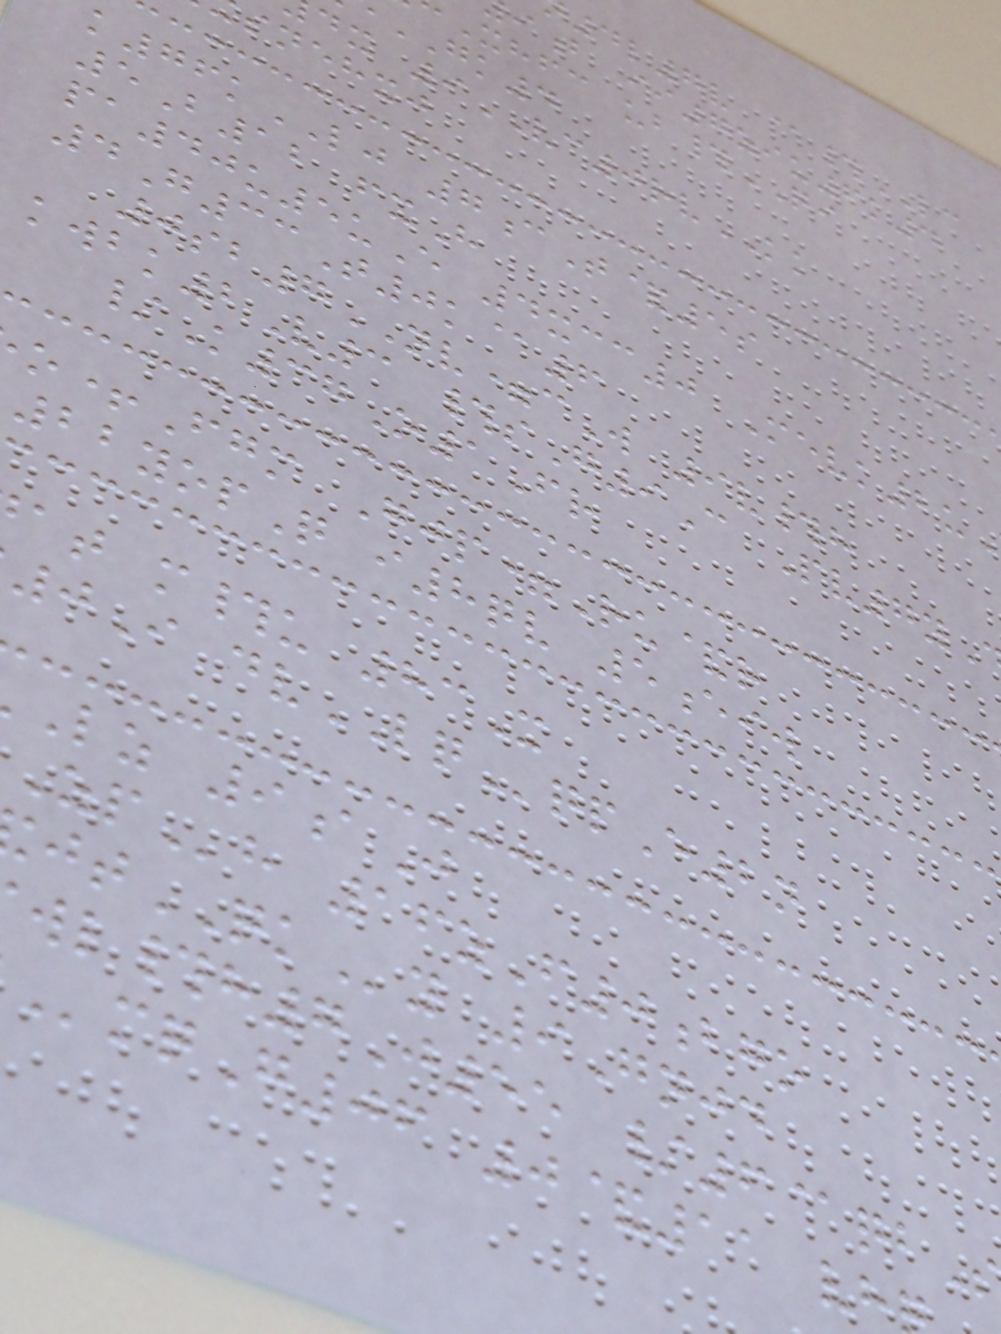4l7v @#LC
b ii7ziu6k4
Xhfc ub#QI
GK4
dx 9VC0rvKK
snehxj
k76kLJ 7cT&5s
5B12 fxH
pa40u5uE 4xcc0 Mevk2u
4G33T0k@6
0sb7NV=cW 9v#h
kwbk2V3 #sG9C Pv7y
/K37O1Fr
o+Fgm Gjp=Ru&r
22yopQ i8qv 5eiw
at m#u 83X
0I dvLQqpE2n
Lz 9aJ
h 16zF0bgo
jtQKy 9Gnjd
wl#h7J55 /6@qb
mqG06 0&11 vh
